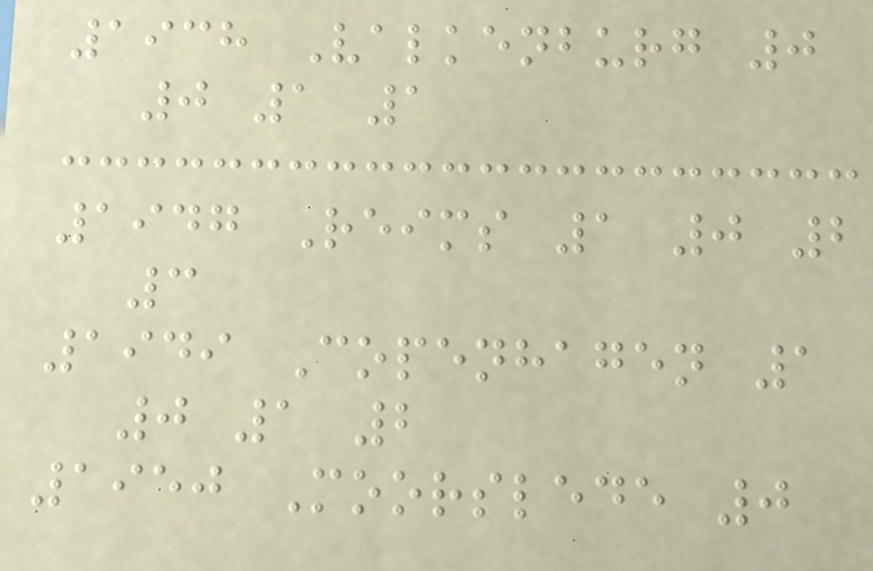1938 Valkenburg 0
0 1 1
1947 Reims 1 0 2
3
1949 Copenhagen 1
0 1 2
1950 Moorslede 0
